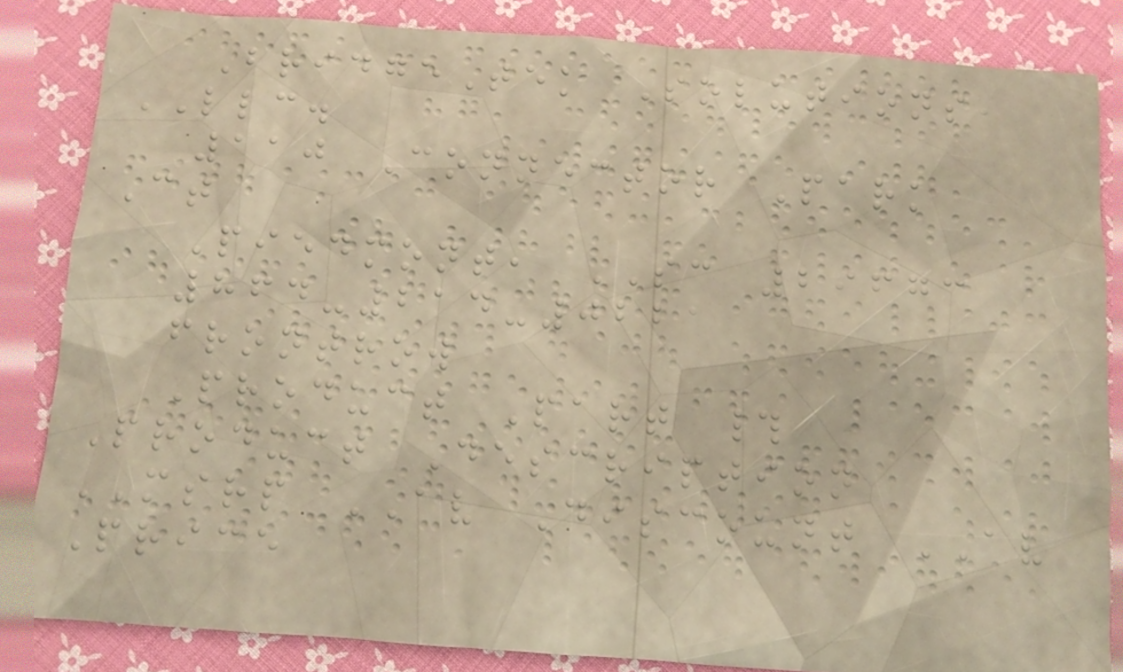BridgeTek Solutions,
LLC.
110 Connector Park
Ct
Piedmont, SC 29673
864-214-0221
frontrow
Product Part #
Product Description
MSRP AV Discount AV
Price
